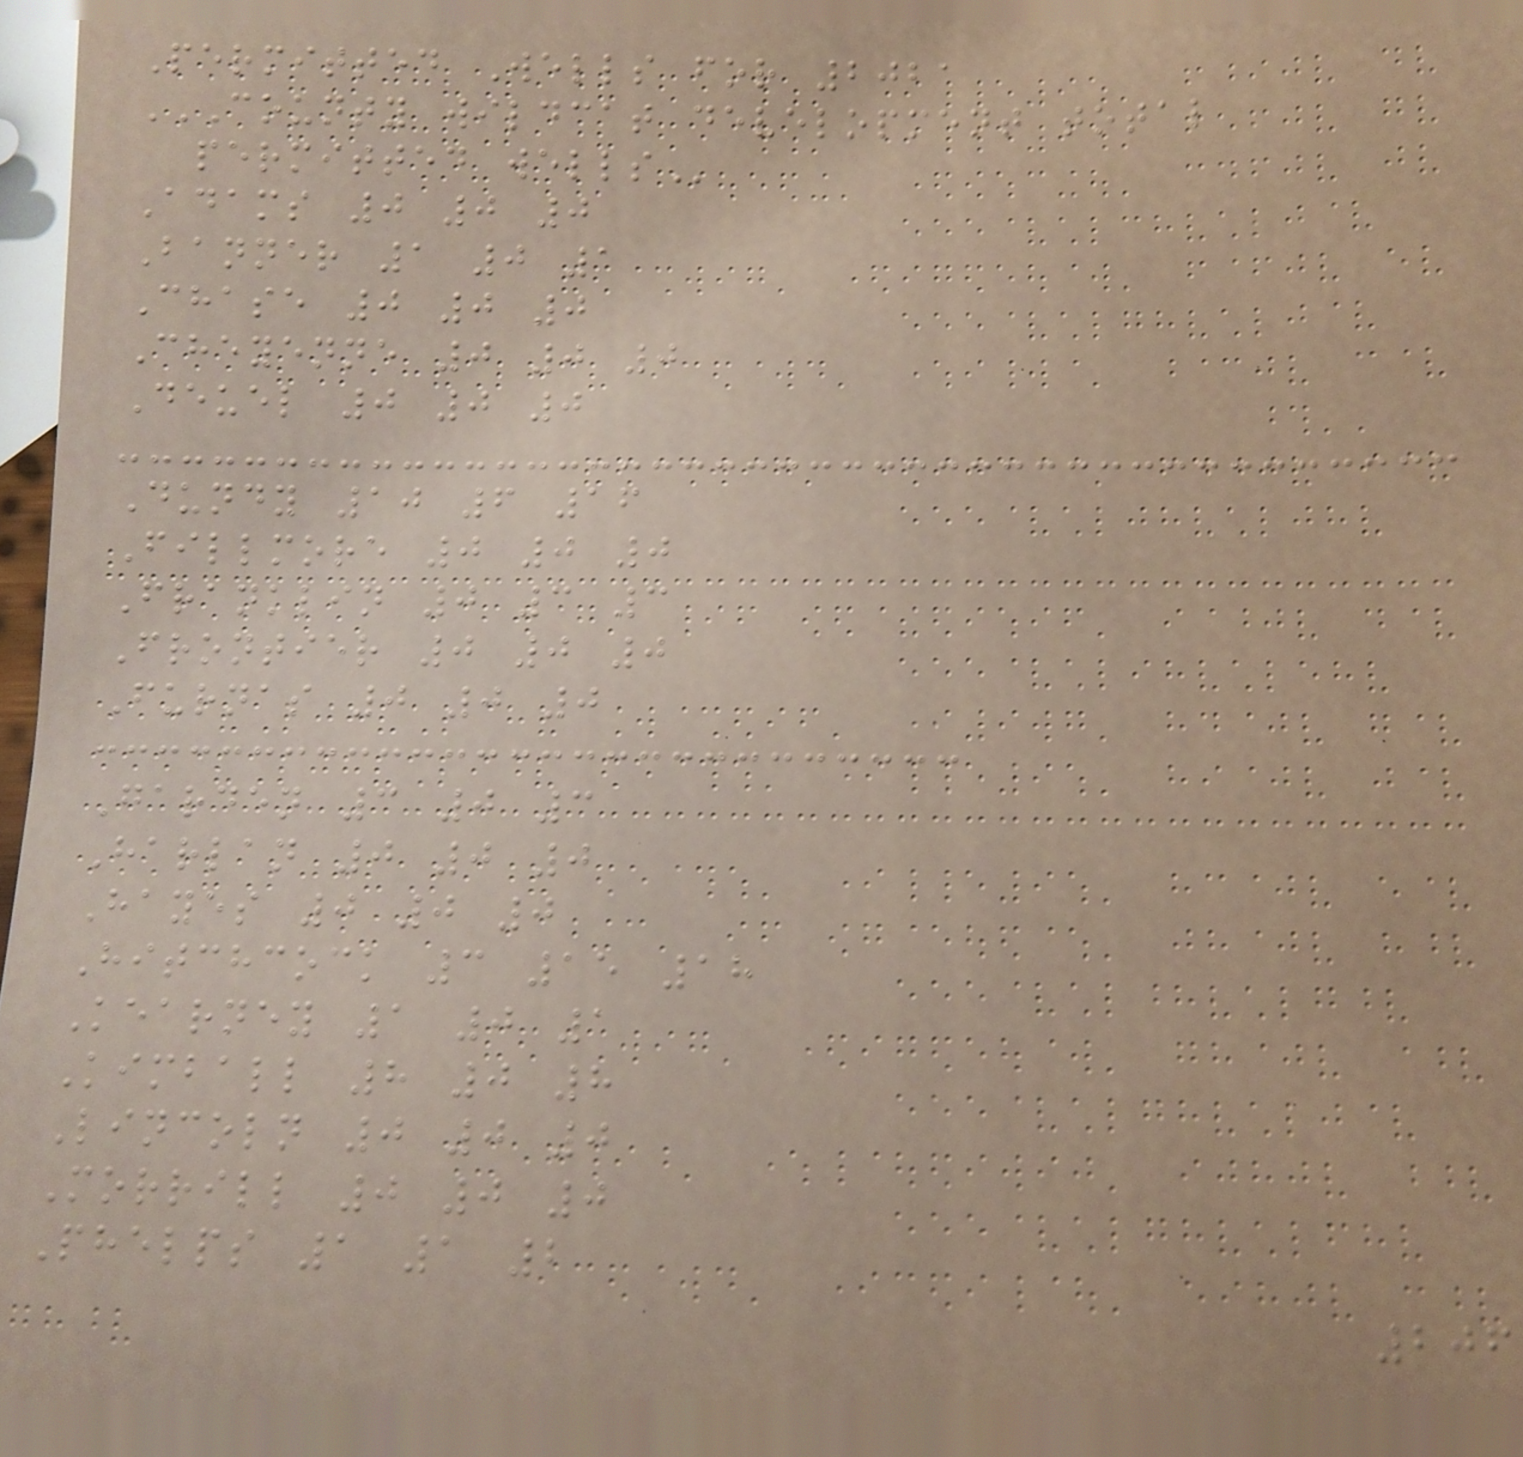Permitted Wells for 2021
COUNTY WILDCAT DEVELOPMENT TOTAL
PERMITTED WELLS
Adams 0 0 0
Banner 1 0 1
Chase 0 0 0
Cheyenne 0 0 0
Deuel 0 0 0
Dundy 10 6 16
Fillmore 0 0 0
Franklin 0 3 3
Frontier 0 0 0
Furnas 0 0 0
Garden 3 0 3
Harlan 0 0 0
Hayes 0 0 0
Hitchcock 3 15 18
Kearney 1 0 1
Kimball 8 0 8
Lincoln 0 0 0
Morrill 0 0 0
Phelps 1 1 2
206
